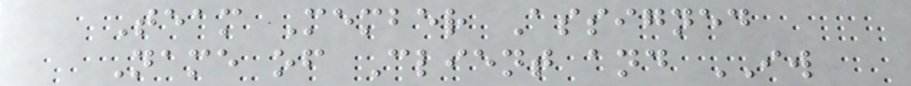Team Member Assigned
Name of Client and IW
